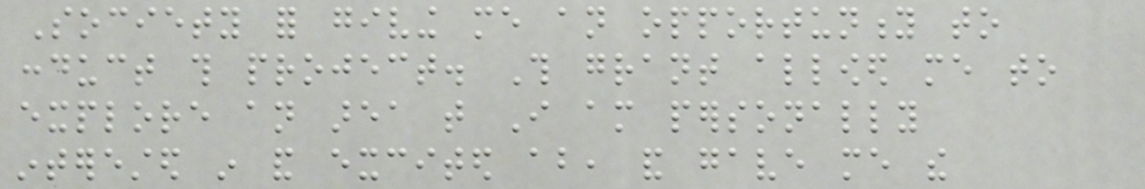Society for giving me an opportunity to
conduct this project. This grant allowed me to
explore an area that I am personally
interested in and excited about, and gave me the
